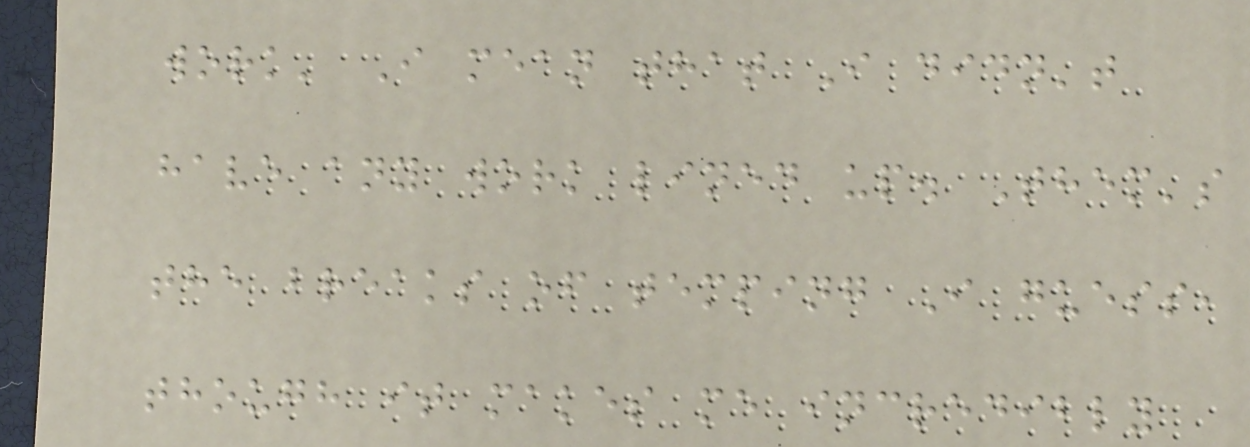work' I mean that I didn't
have any work lined up. Them's
the breaks of temping I guess,
though it makes me incredibly
